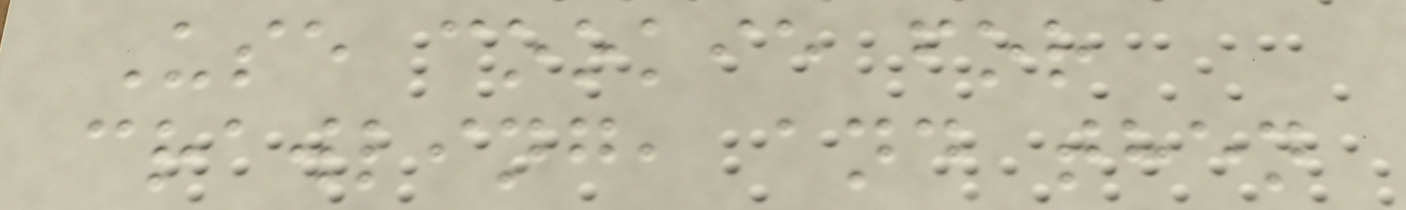Use cookie for
crawling, and then
